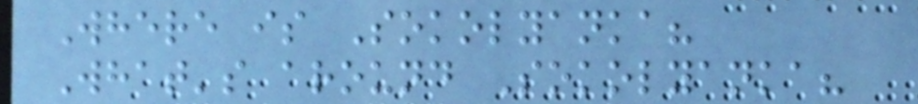Where is Sokolyanka?
What's around Sokolyanka?
